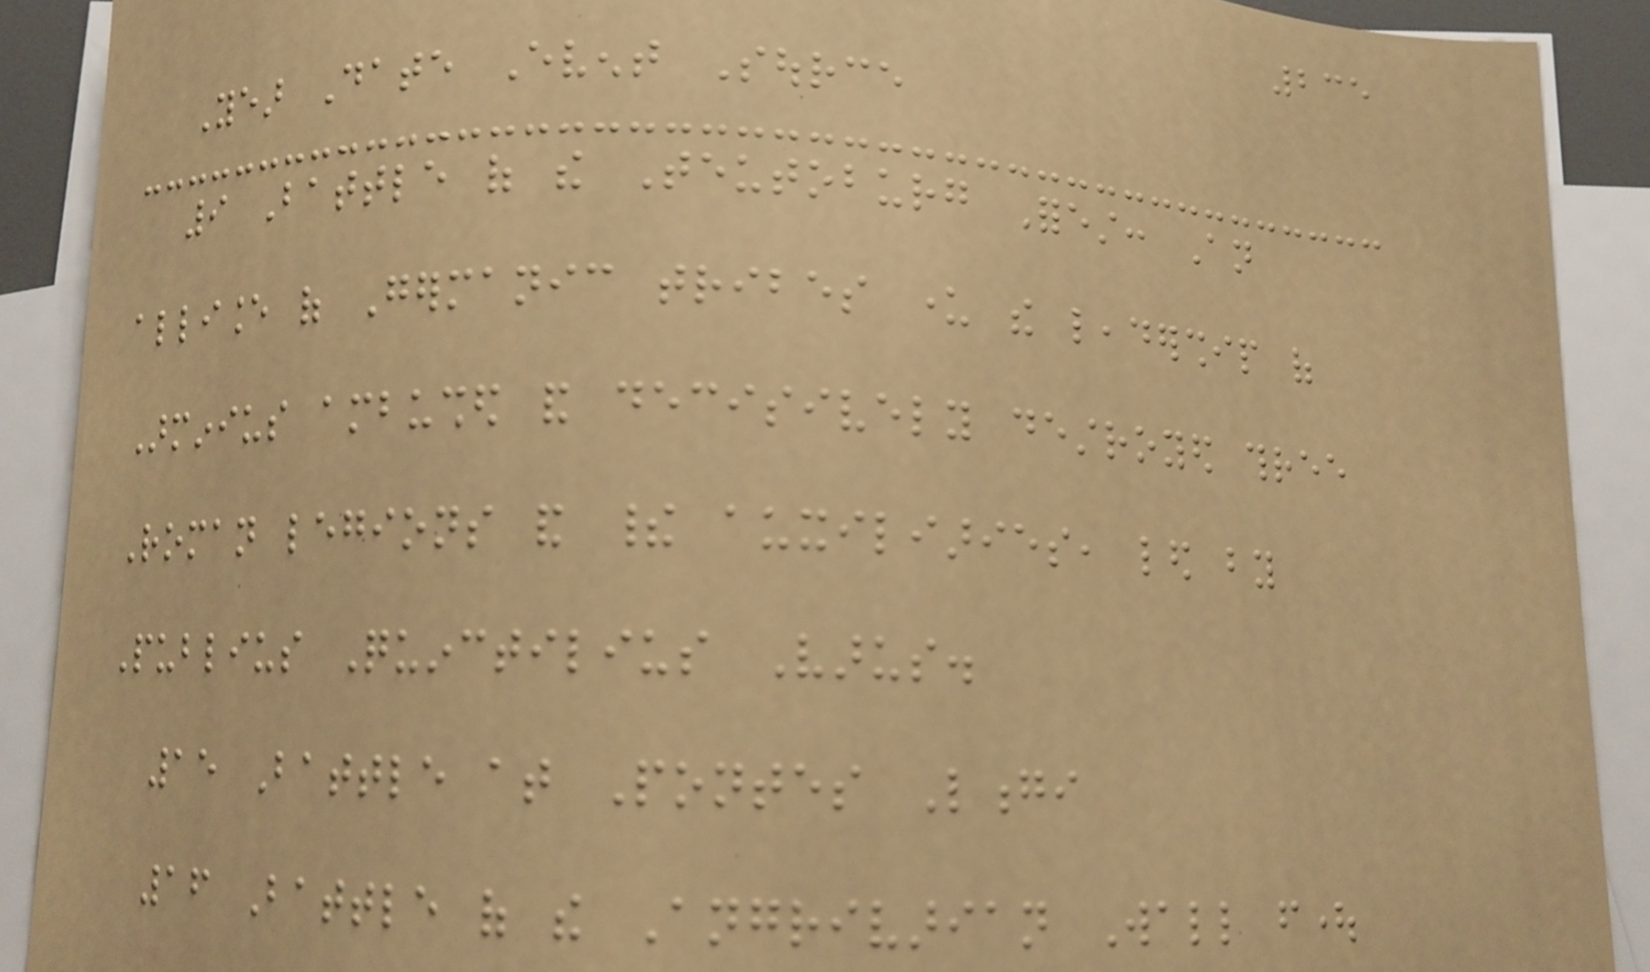235
Year Date Event Source
9 Battle of the Teutoburg Forest: An
alliance of Germanic tribes under the leadership of
Arminius ambushed and decisively destroyed three
Roman legions and their auxiliaries, led by
Publius Quinctilius Varus.
15 Battle at Pontes Longi
16 Battle of the Angrivarian Wall fought
